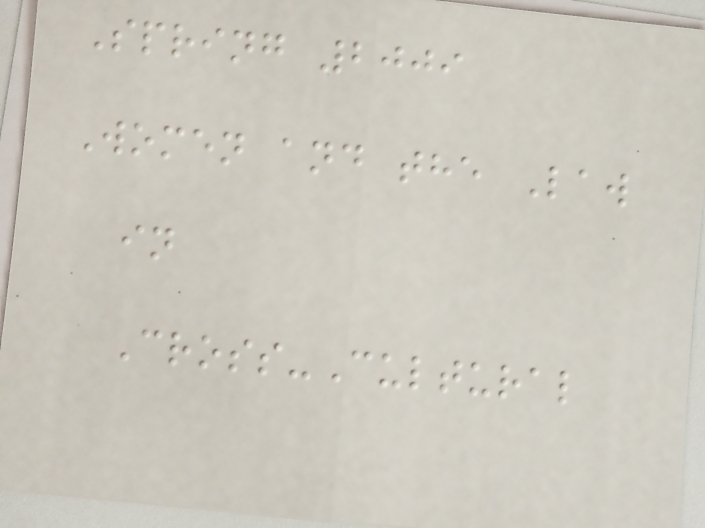Spring 2009
Women and the Law
in
Cross-Cultural
